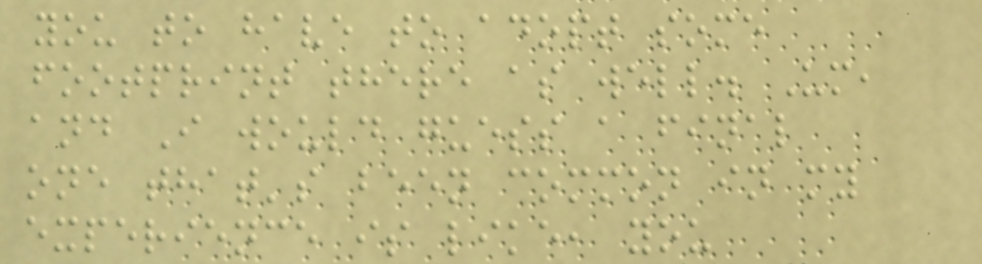you to have to adopt some
footprint there as well. Um,
and I would guess a final
one that's been common in my
experience is like, you
